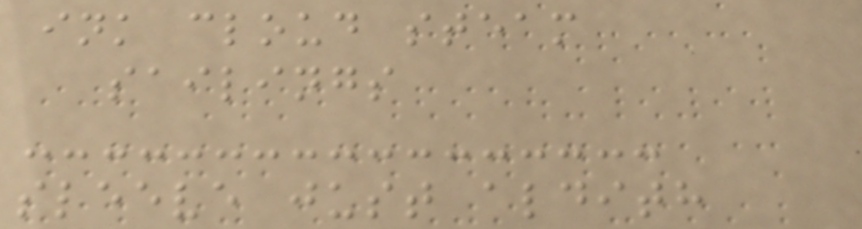ink cloud steam
sailings
sleeve just aldith
